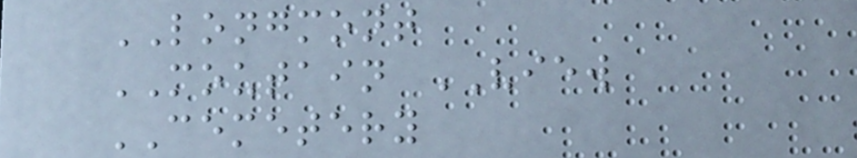LONGMONT
MOUTAIN VIEW
CEMETERY
